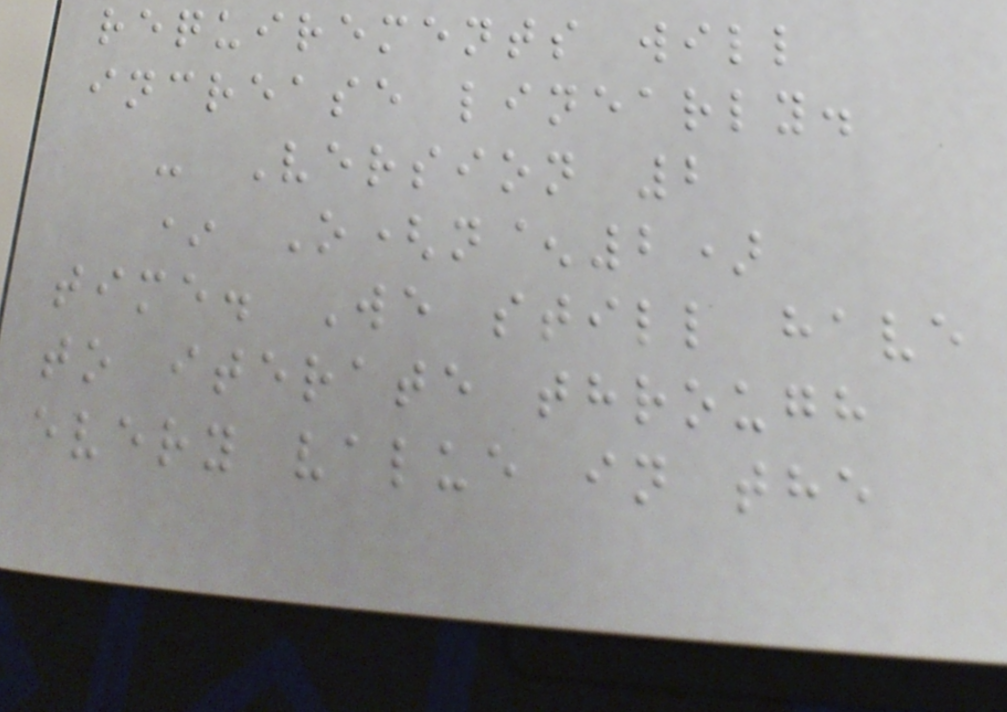requirements will
increase linearly.
- Version 2
* O(n^2)
time. We still have
to iterate through
every value in the
